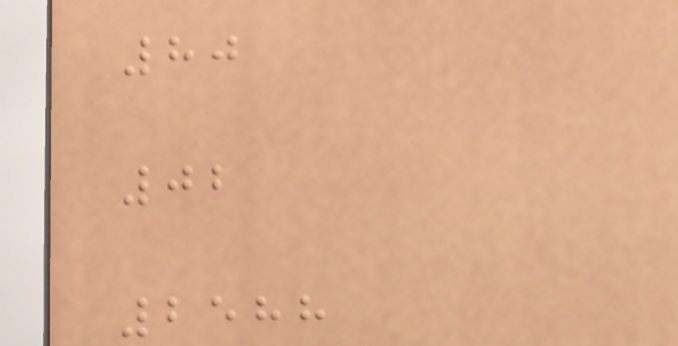80
02
2588
